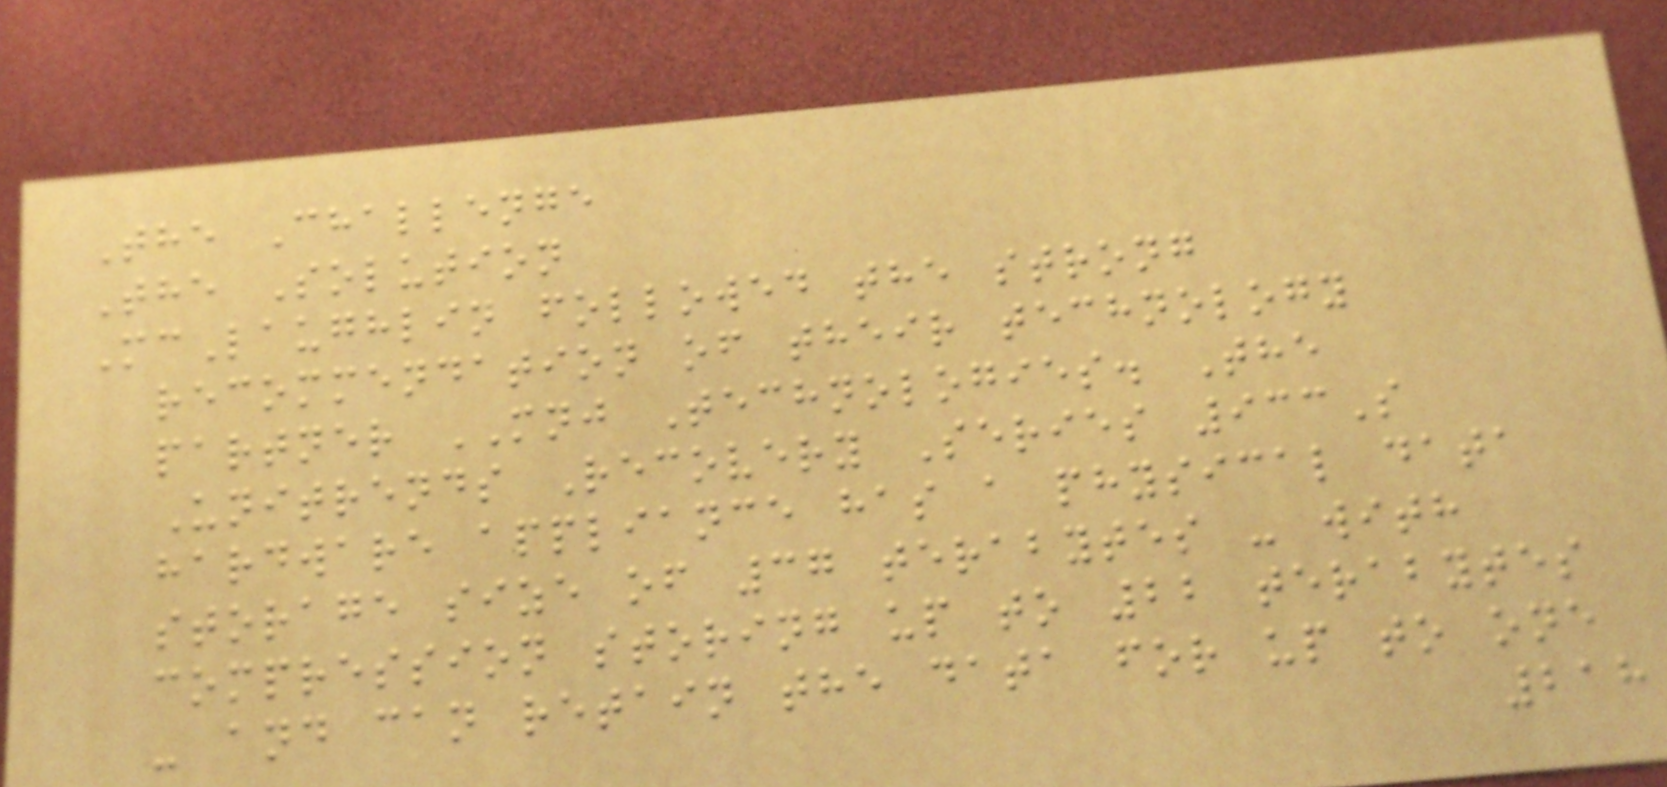The Challenge
The Solution
McLaughlin followed the strong
recommendation of their technology
partner MNJ Technologies. The
Unitrends Recovery Series 933S
hardware appliance has a physical data
storage size of 37 terabytes - with
compression storing up to 22 terabytes
- and can retain the data for up to one
218
